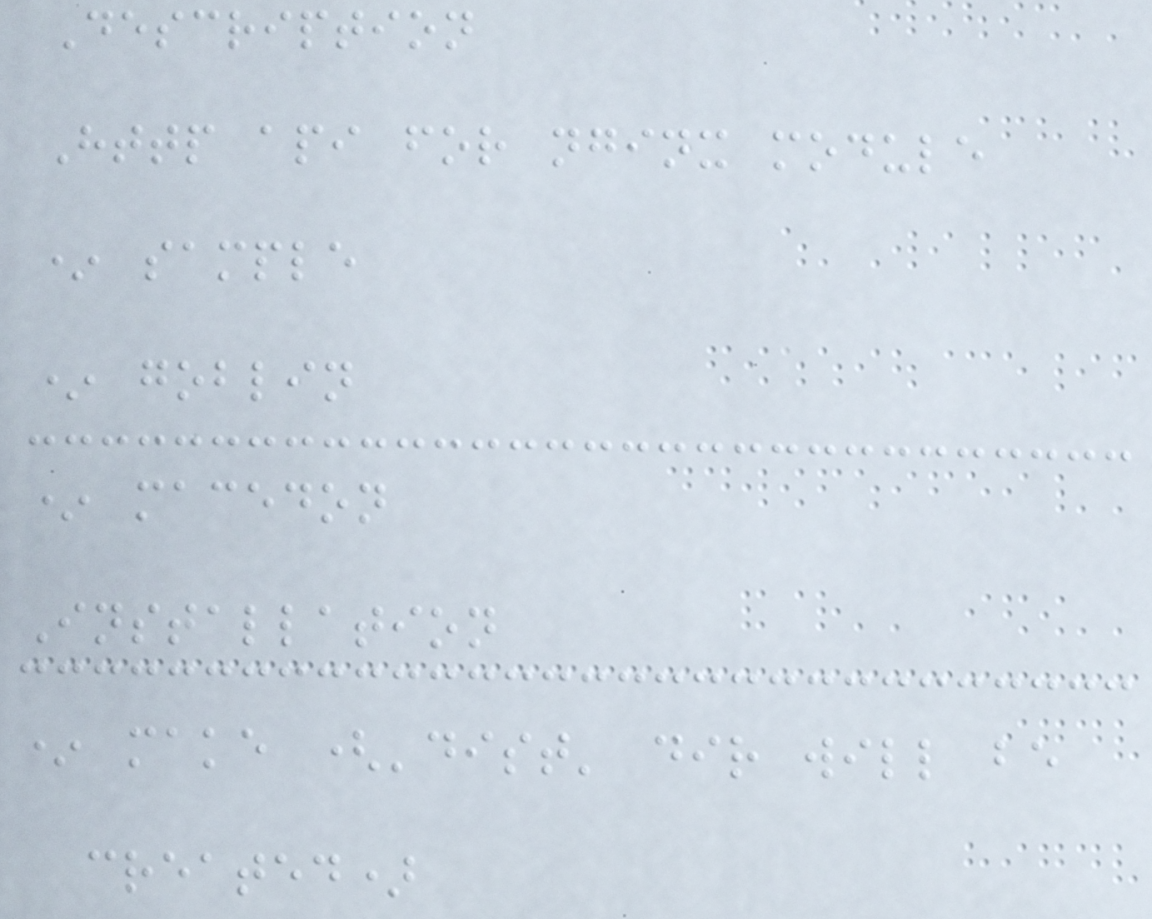Description
Http api for nginx module
* sample
* goblin
* macedon
Installation
* make ('dist' dir will be
created)
